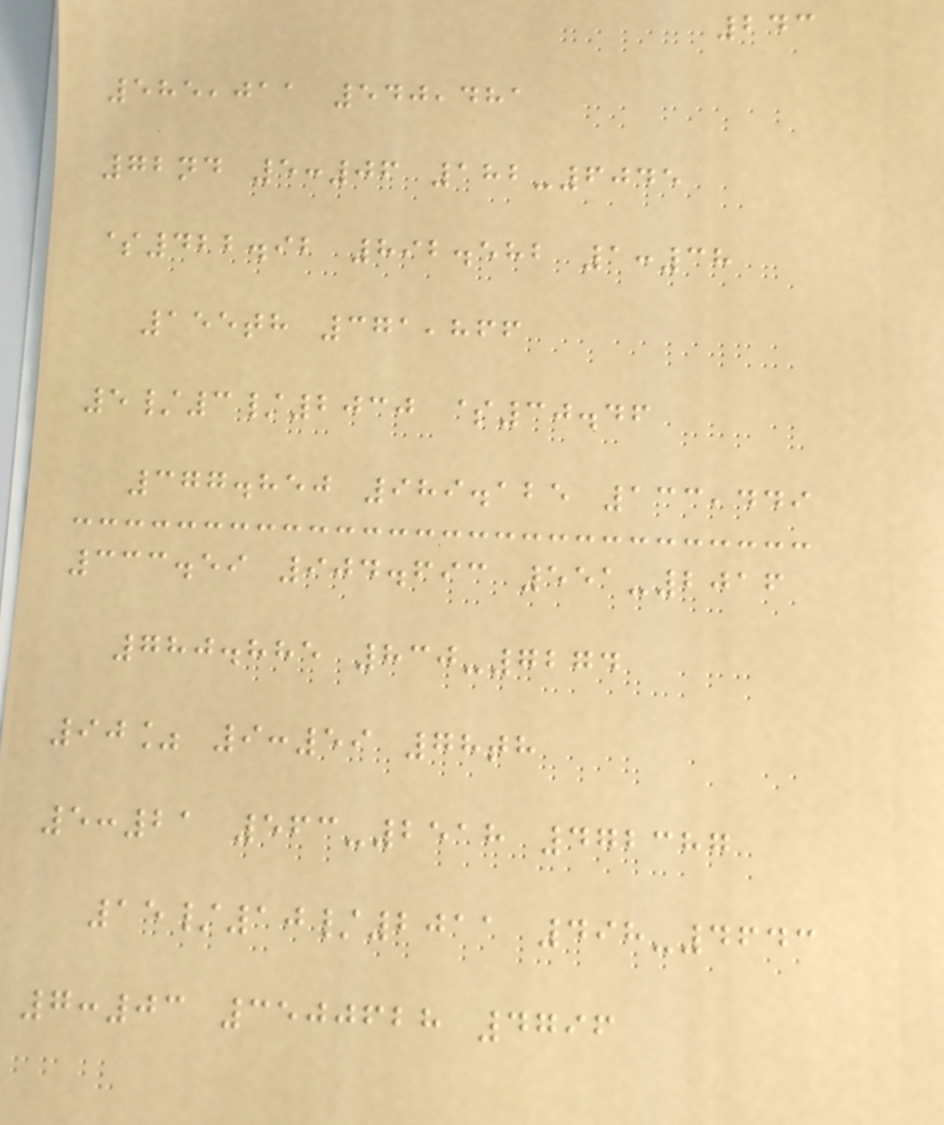243
585,011 540,481
72nd 5:06 182-6045
$422.92 892.582 1:38
155th 371,866
5/3/2030 $30.46
377.850 989.125 133,449
333.59 904.693 551-2016
780.885 830-7274
90% 9:59 78th
5:21 563-2518 472387
15/10/2011 498-4643
7:03 3500628 4796
